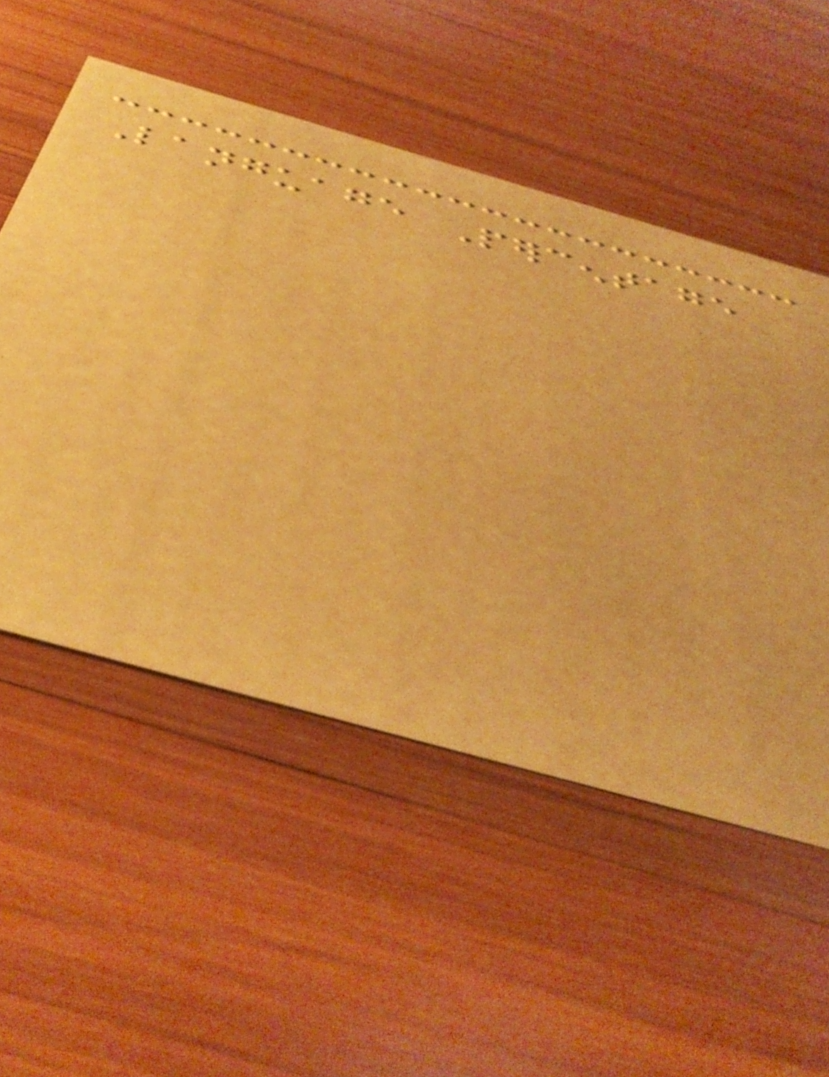Language Percentage
